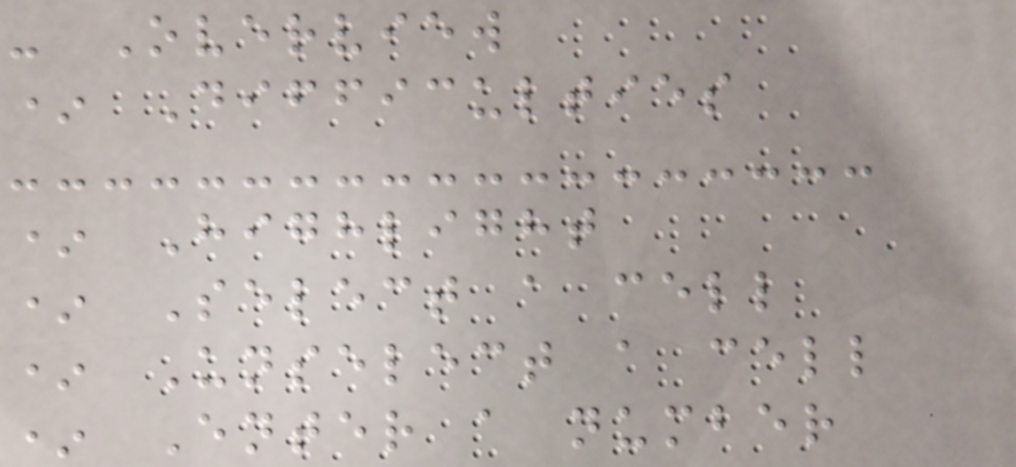- Overview
* Difficulties
* Highlight
* Select a cell
* Unselect a cell
* Enter a number
